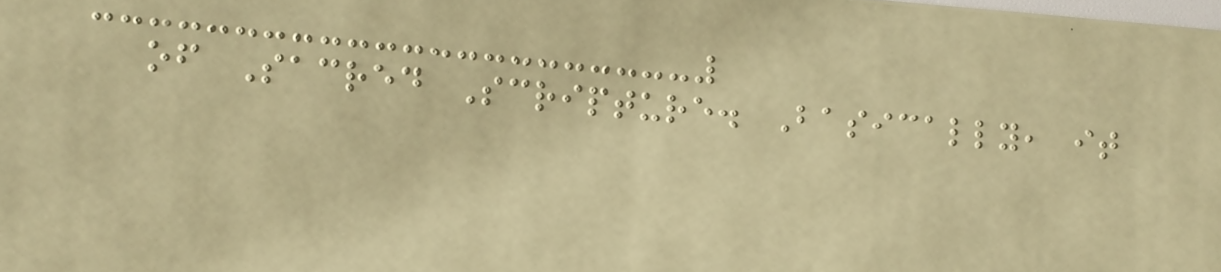of Sacred Scripture. Basically, it
